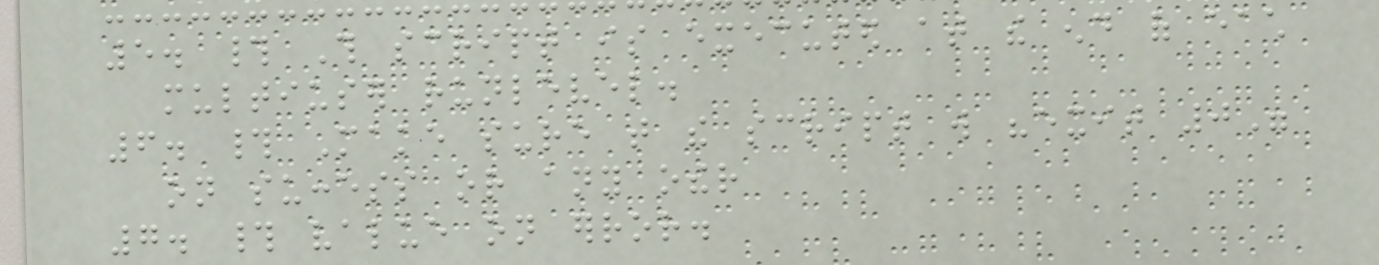5. # This script is executed at the end of each
multiuser runlevel.
6. # Make sure that the script will "exit 0"
on success or any other
7. # value on error.
